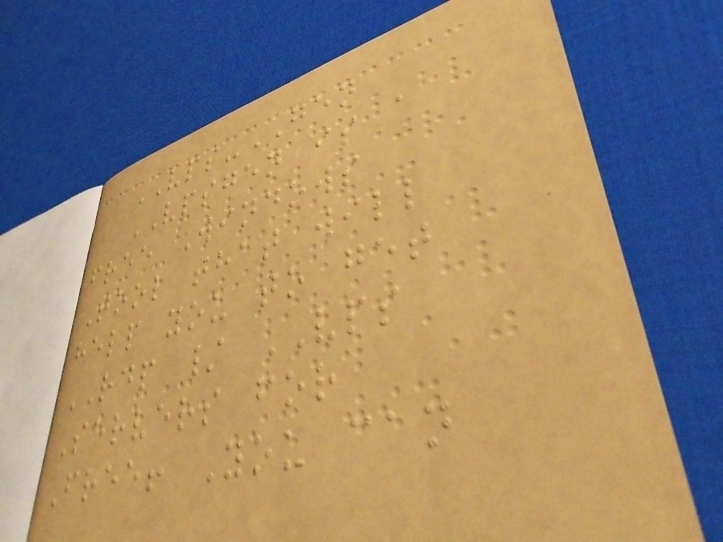VPS-GEN
VPSGEN is a
free Windows
Tool that will
help you to get
RDP / VPS
Servers for
Free! You can
